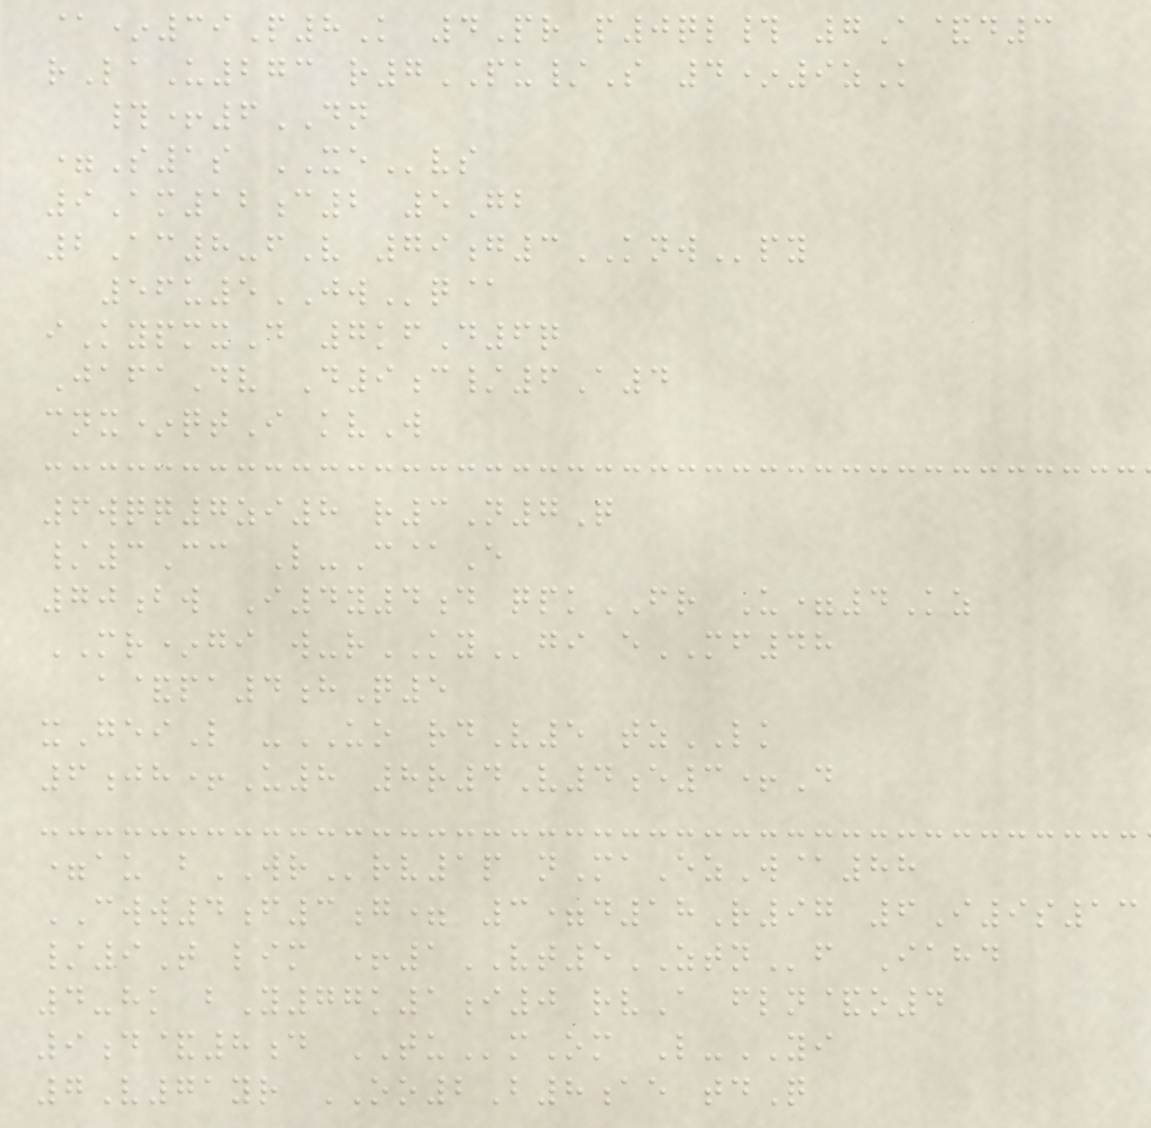@*39P8K 4Pr p0ql# 7A&d3
rLaU273 r7PU/S 4*9zK
#+6DN
=S1s XEvs
9Am12c2 5Gb
2Ac8-fV 79g3KNWpy
56u5JWq@
iKypmxD 7kfD6q
JafaDv D9c/6A4
cnx*qtI kvW
6wqq7zi8 r3N7Q
/3Cc L-C@E
70bw I4y4d qpkFR U=4Kz
MR*gi w-rKYgi eMF48
a&pa4hQ5
xGeiL -UO rdV5 tzLK
6jh+U8 8r4V4e3+D
=au bWRrv1p nMaEzW@88
CWW4f3g= 3=d18R97 6I9s13
/9T lim +1VT5ZTNf Iahd
4-hk bY77k1i0 rvA fln&o4
9d&8d TUmOm L-YI
7V71yr OO2B8ae tdQ
